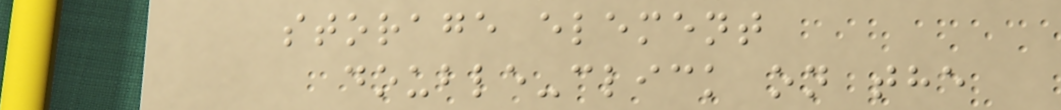storage element
double-click on the
